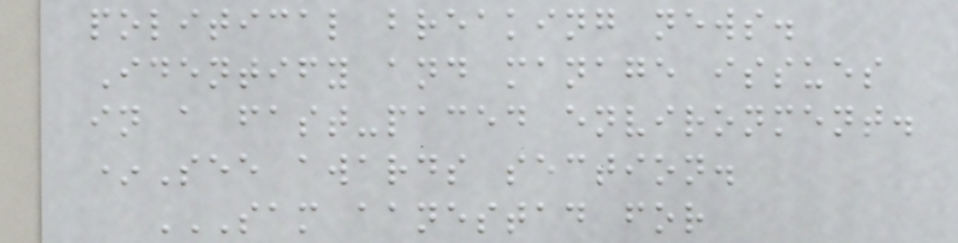political breaking news.
Identify and manage issues
in a fast-paced environment.
*See awards section.
SAM AANESTAD FOR
